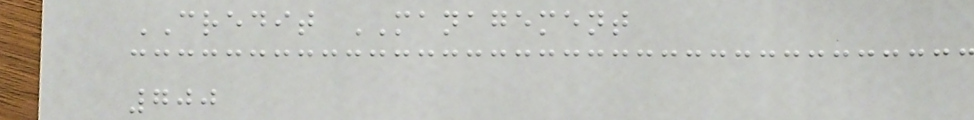CREDIT MANAGEMENT
700
